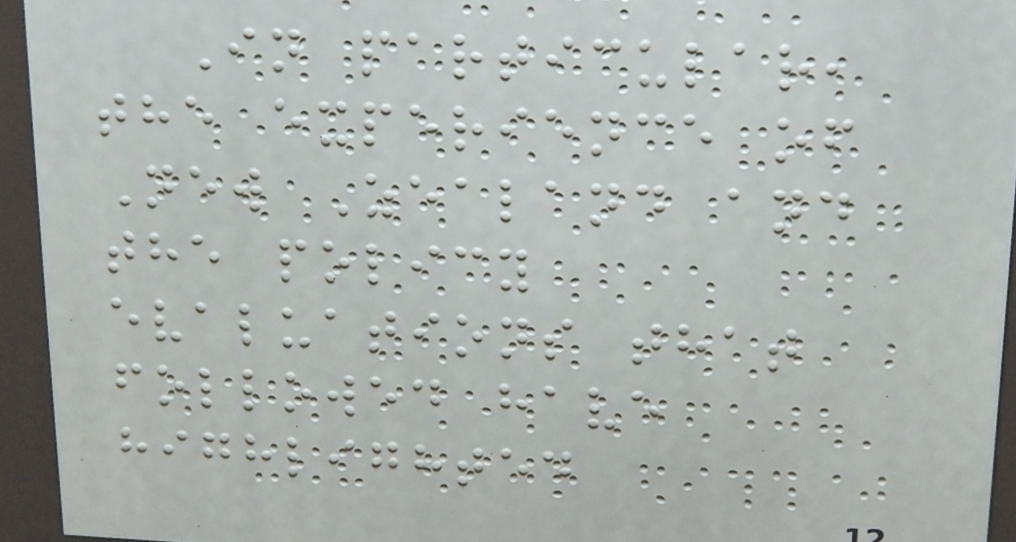In particular,
the experience of
New Zealand and
the policy
evaluations that
followed have
highlighted
